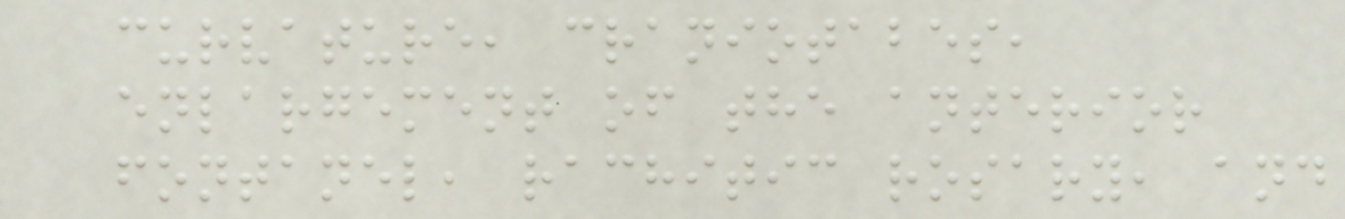curvature, craniotabes,
enlargement of the anterior
fontanel, rachitic rosary, and
